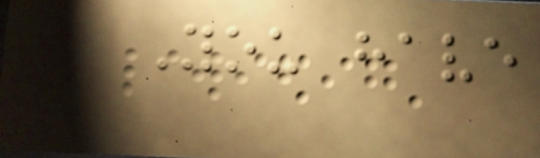You have
